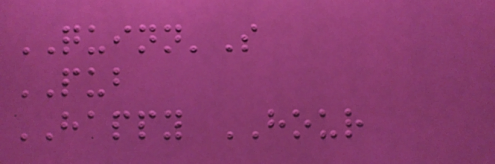QUINN'S
PUB
HAPPY HOUR
